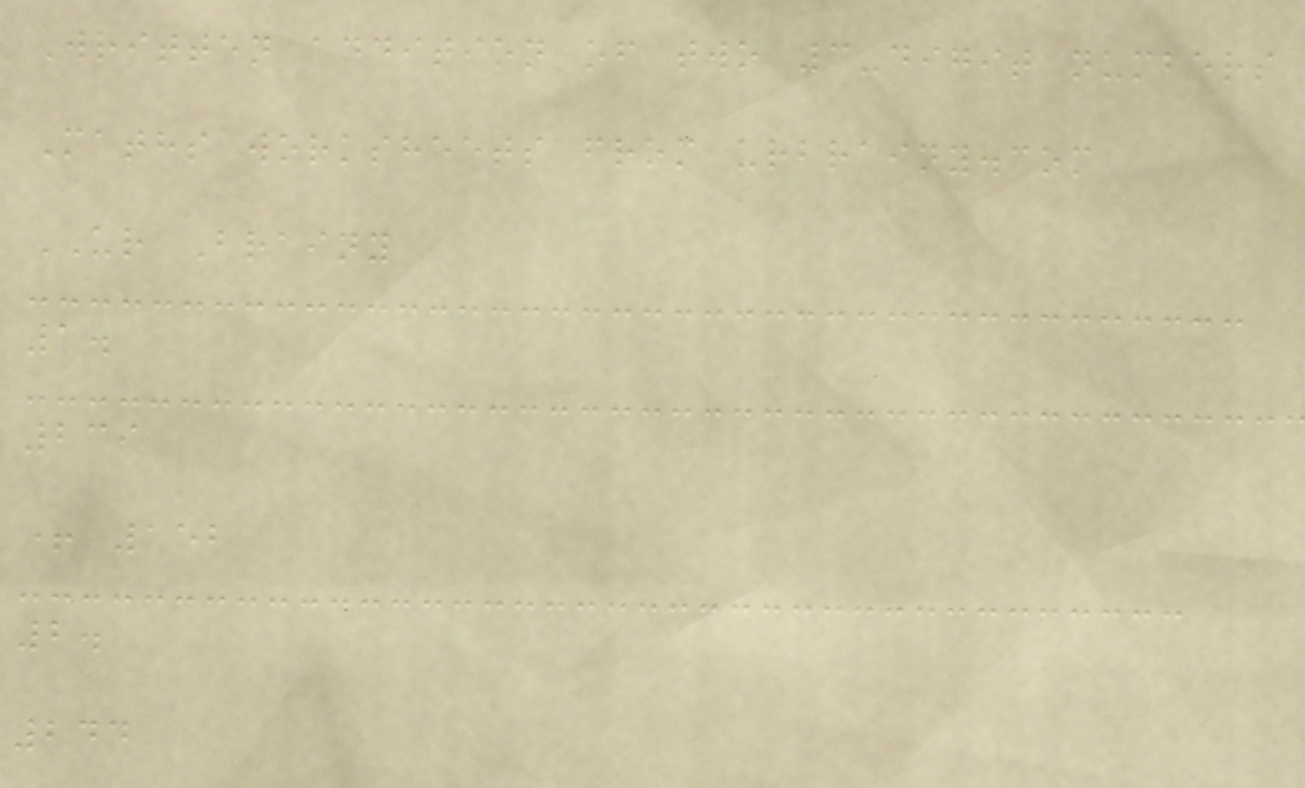Written addition of two 3-digit numbers
Maths worksheets from urbrainy.com
UR Brainy
1.
239
+ 152
2.
244
